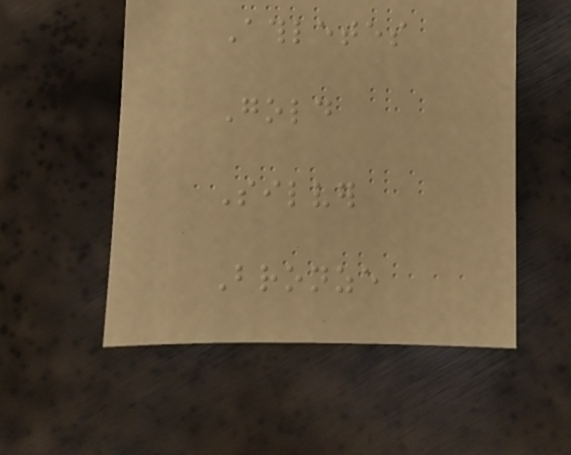Athletes
Gold
Silver
Bronze
